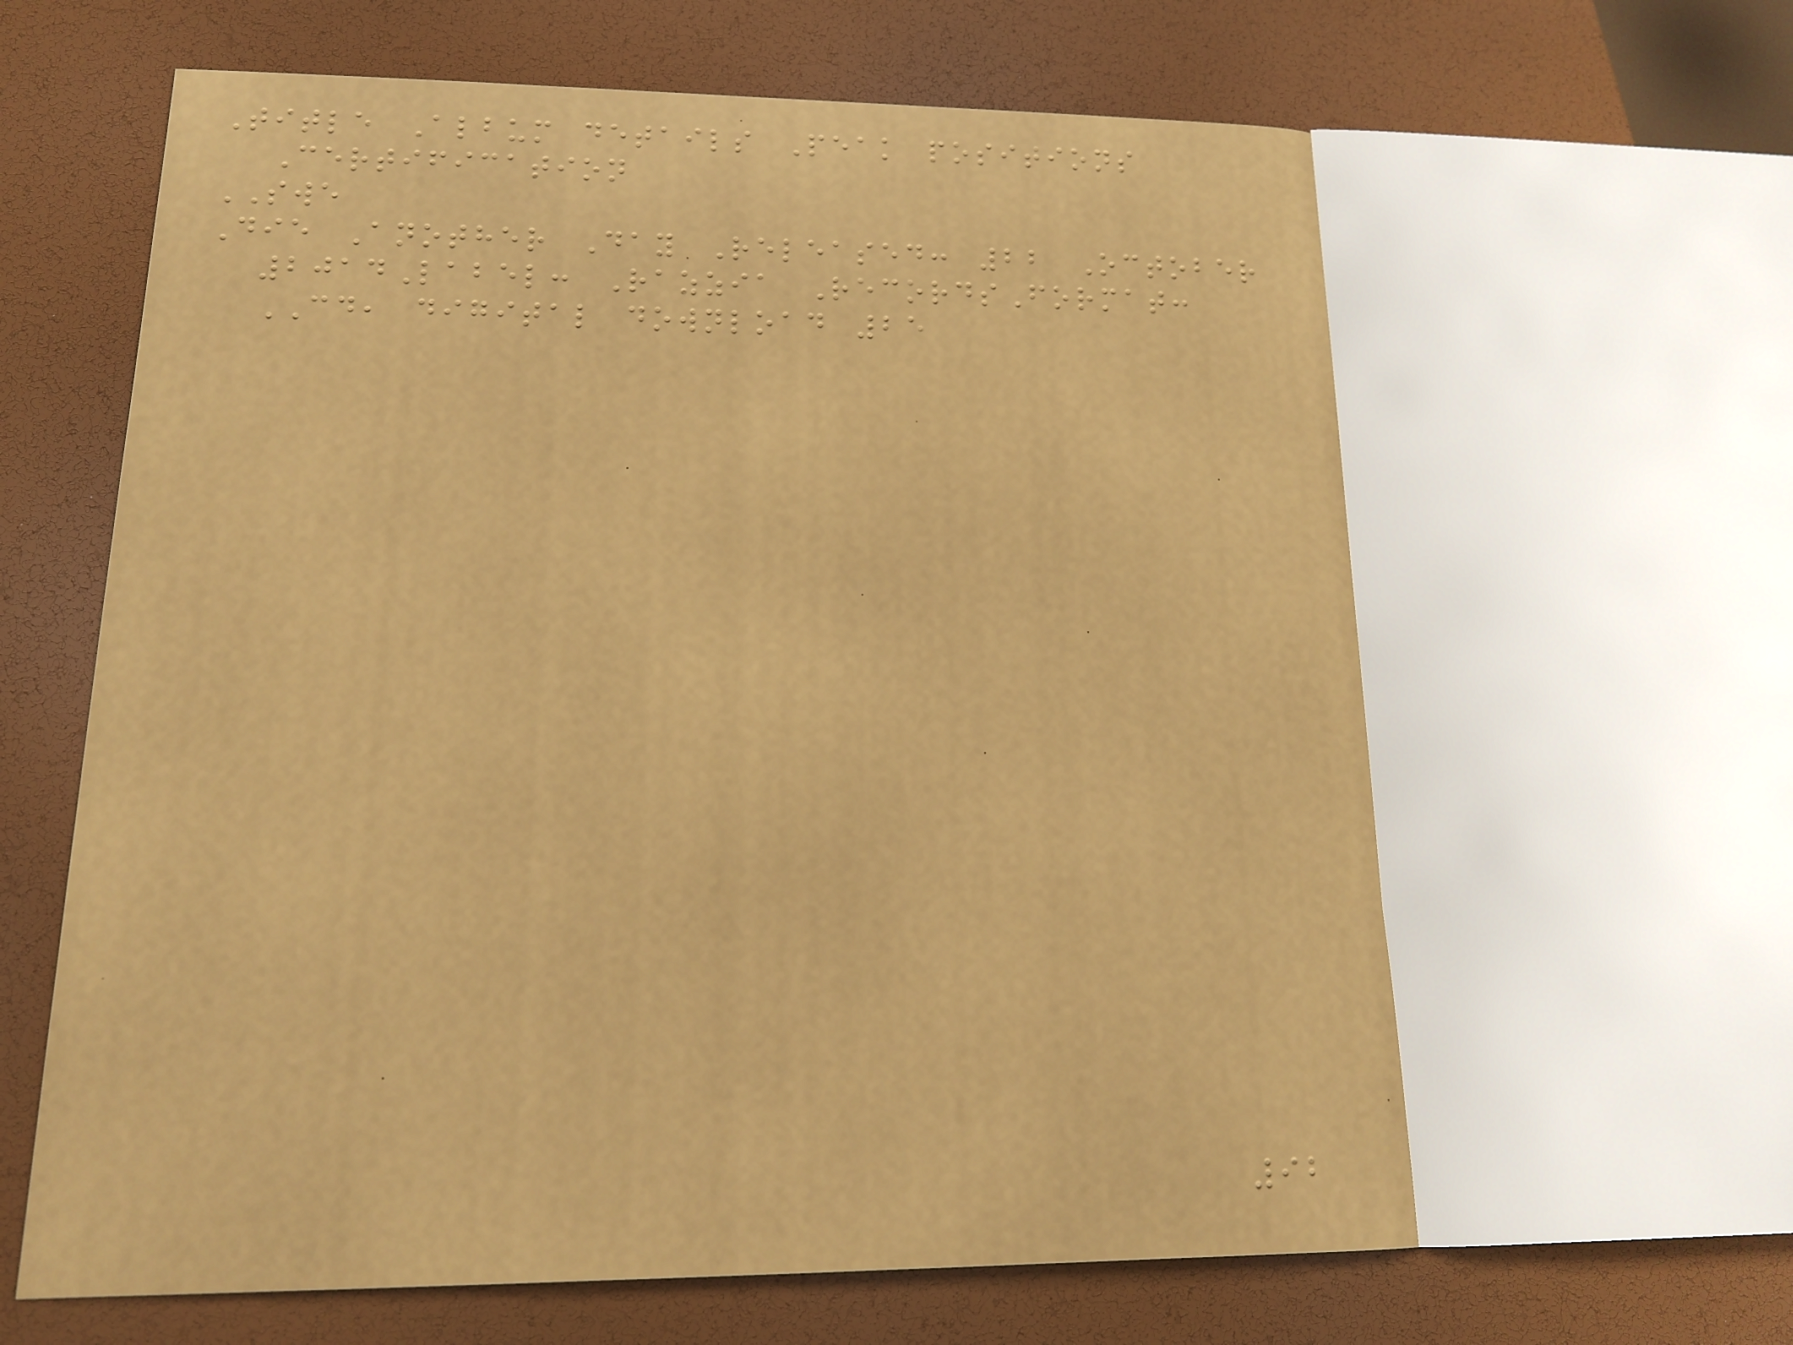Title Album details Peak positions
Certification
SWE
Die Another Day Released: 22 October
2014Label: Razzia RecordsFormat:
CD, digital download 25
92
